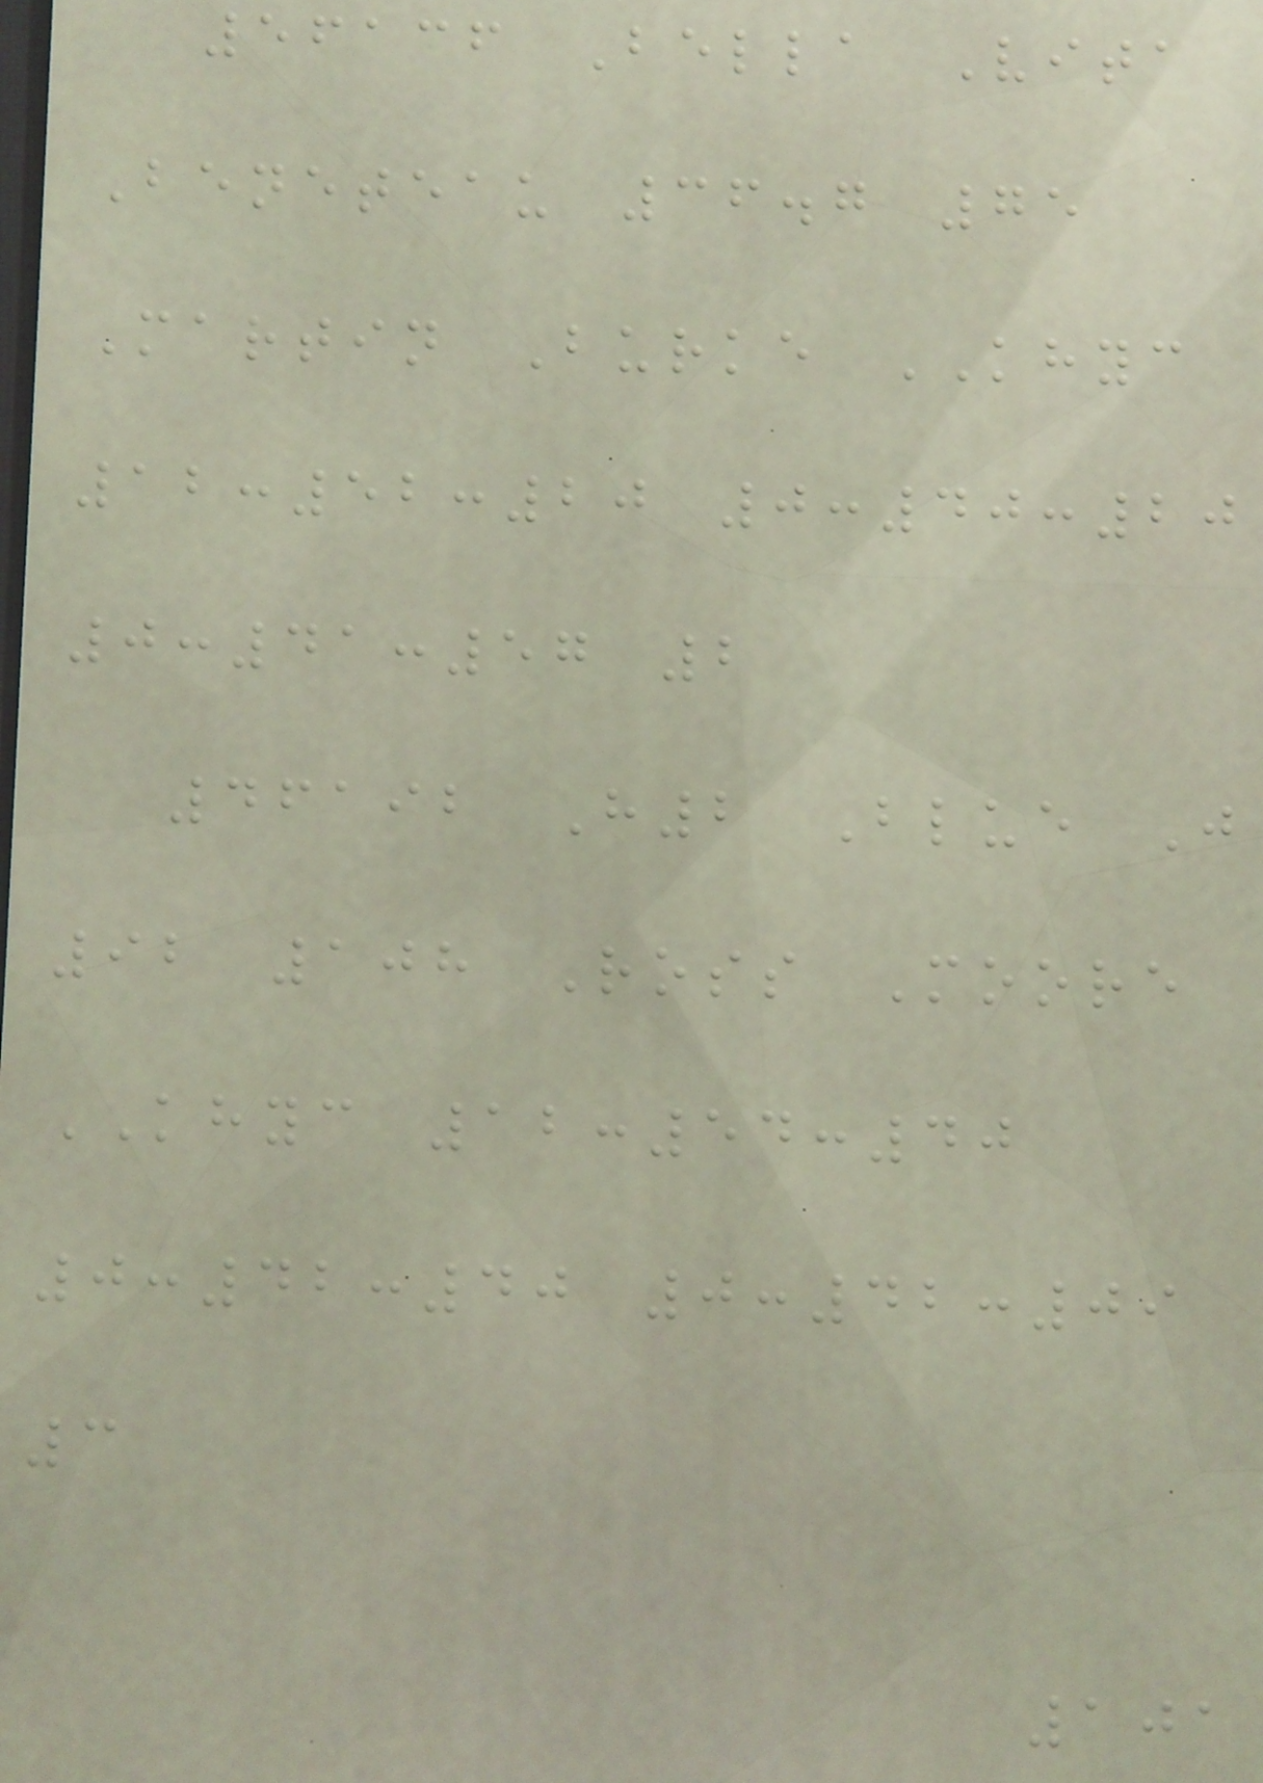56136 Bella Vita
Beneteau 36.7 75
Martin Burke KHYC
12:52:20 0:40:20
0:41:57 2
46192 H2 Blue J
92 108 Ross Moore
KHYC 12:54:40
0:42:40 0:42:09
3
101
